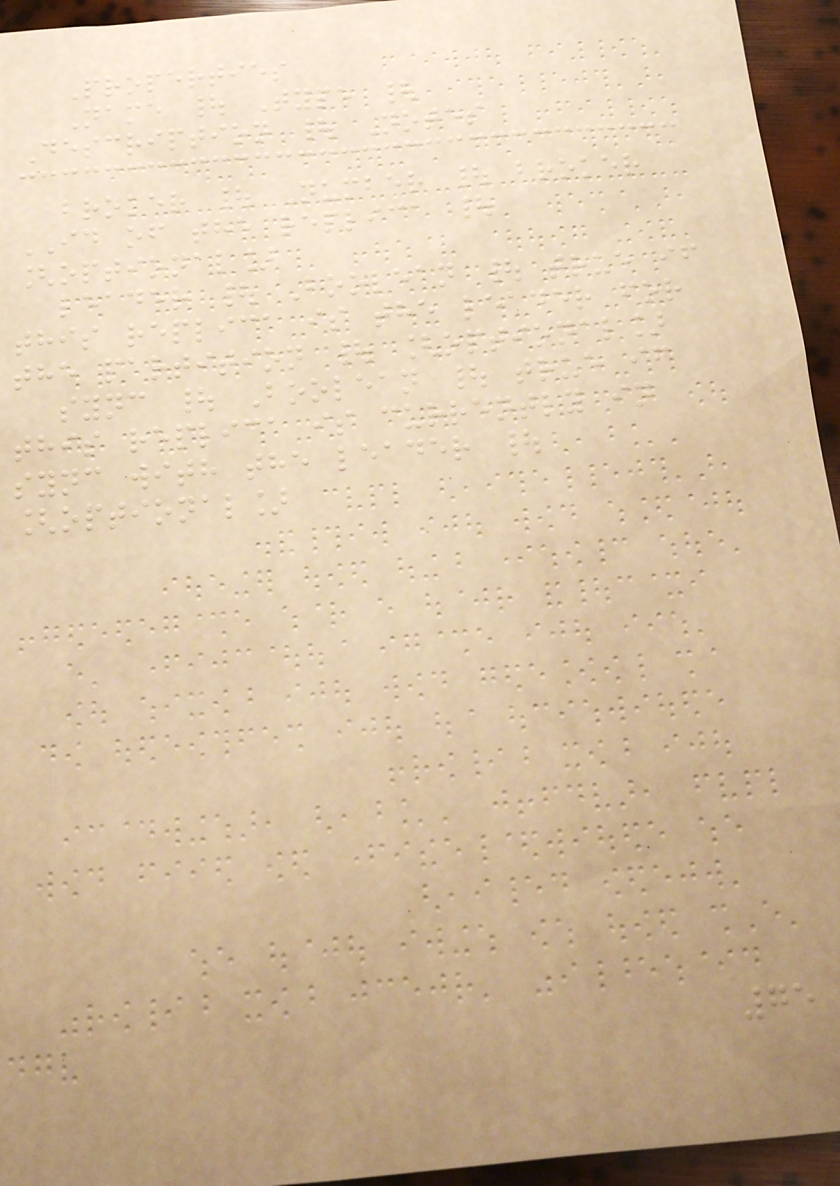Properties
Name | Type |
Description | Notes
broker | Number | broker
ID of the replica |
[optional]
leader | Boolean | true if
this replica is the leader for
the partition | [optional]
sync | Boolean | true if
this replica is currently in
sync with the leader |
[optional]
75
